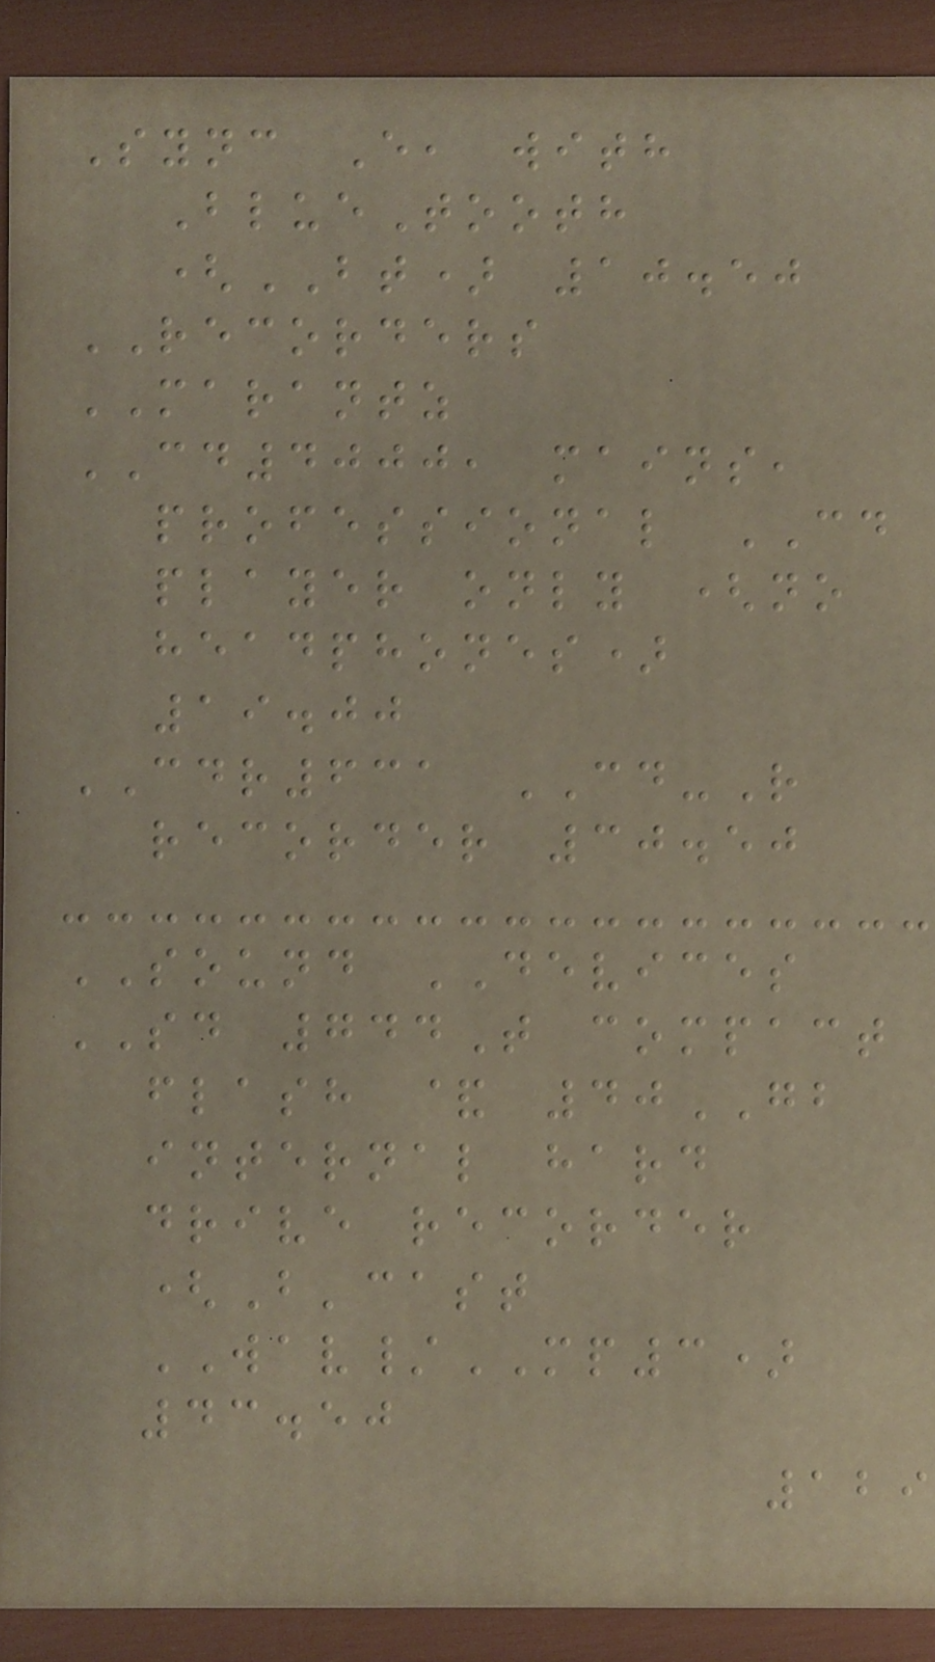Sync E, with
BlueTooth
(BT) 10.50
RECORDERS
MARANTZ
CD4000, mains,
professional CD
player only (no
headphones)
19.00
CDR631 CD-R
recorder 30.50
SOUND DEVICES
SD 744T compact
flash & 40GB
internal hard
drive recorder
(B'cast
WAV/MP3)
43.50
129
